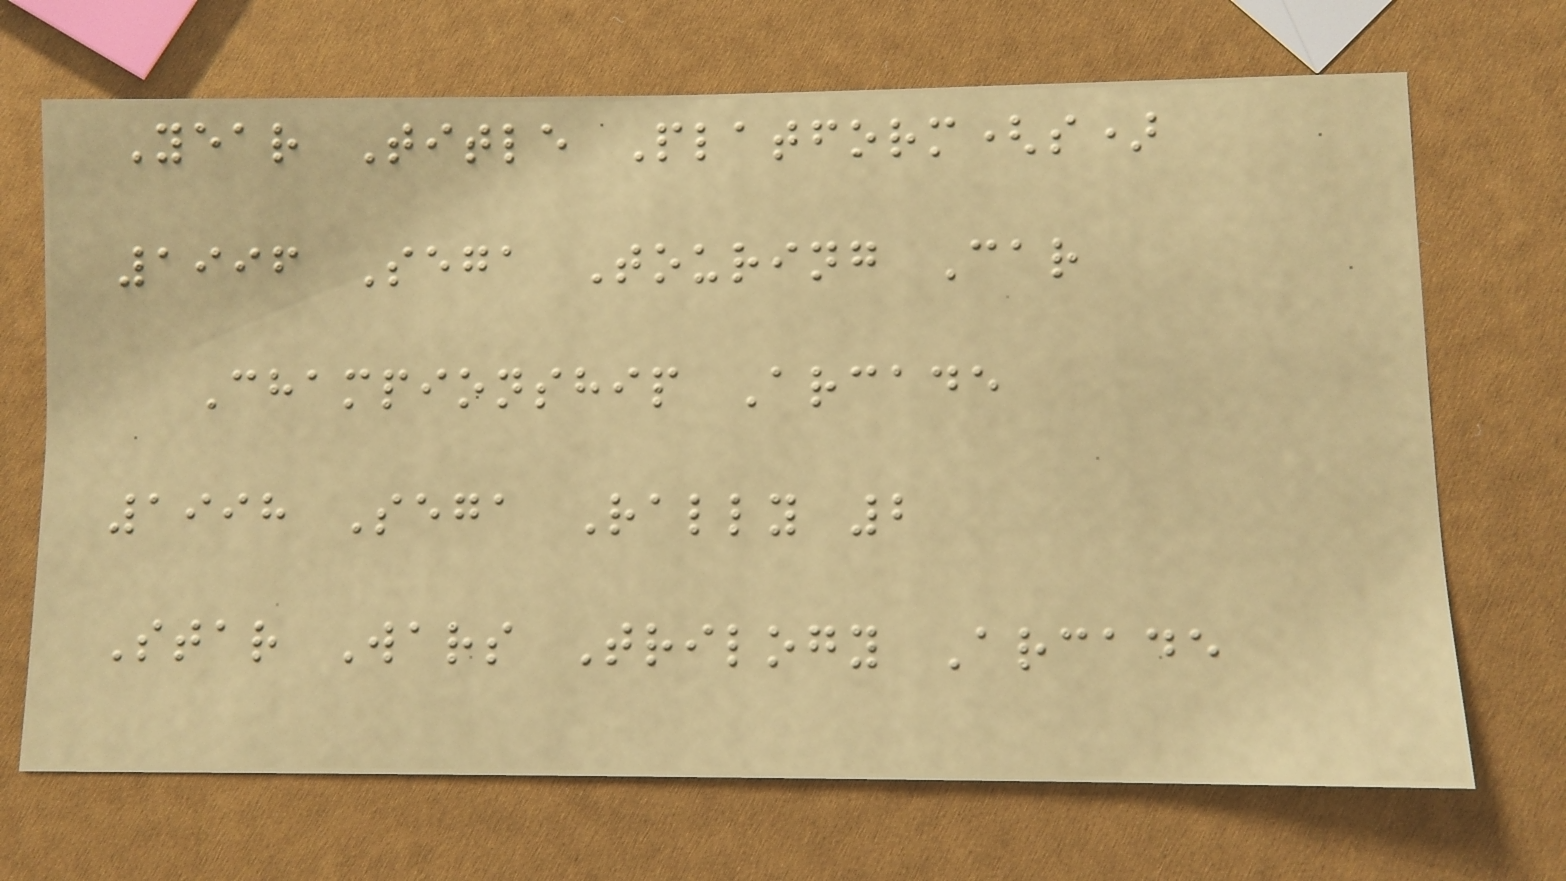Year Title Platform(s)
1996 Sega Touring Car
Championship Arcade
1998 Sega Rally 2
Star Wars Trilogy Arcade
